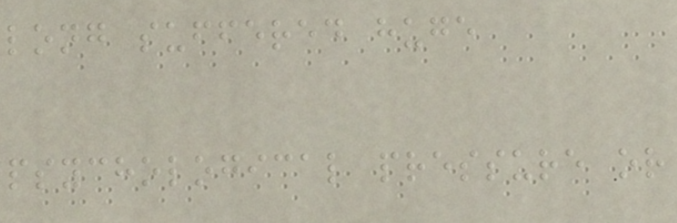long suffered huge
psychological pressure or
